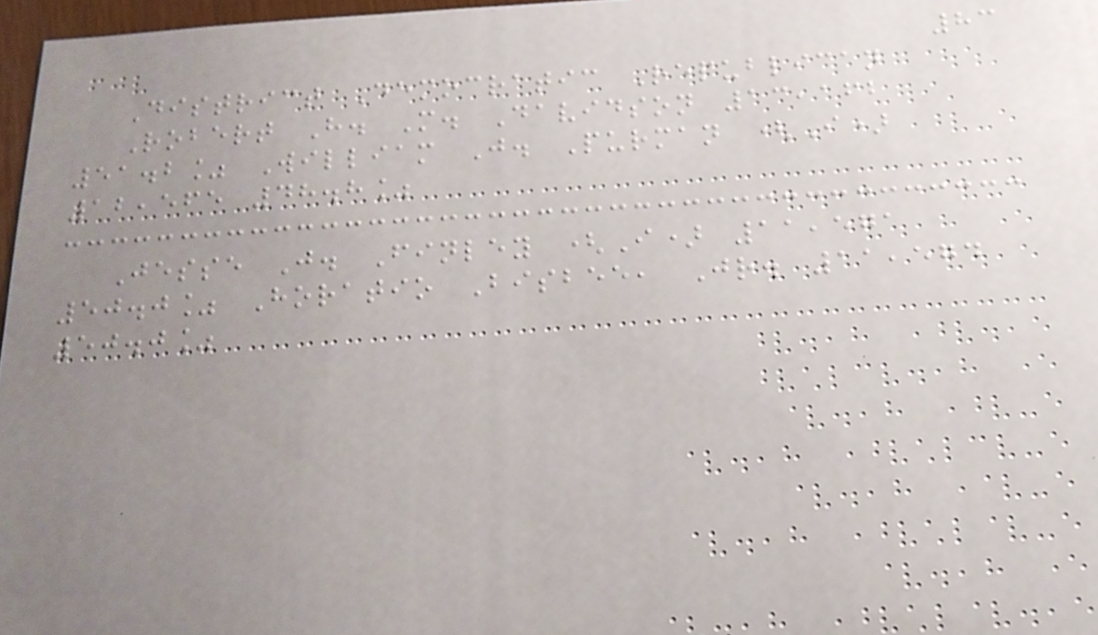83
District Democratic Republican
Robert H. M. Davidson 13,162
51.2% William J. Purman (I)
12,565 48.8%
Jesse J. Finley (I) 11,571
50.0% Horatio Bisbee, Jr. 11,574
50.0%
